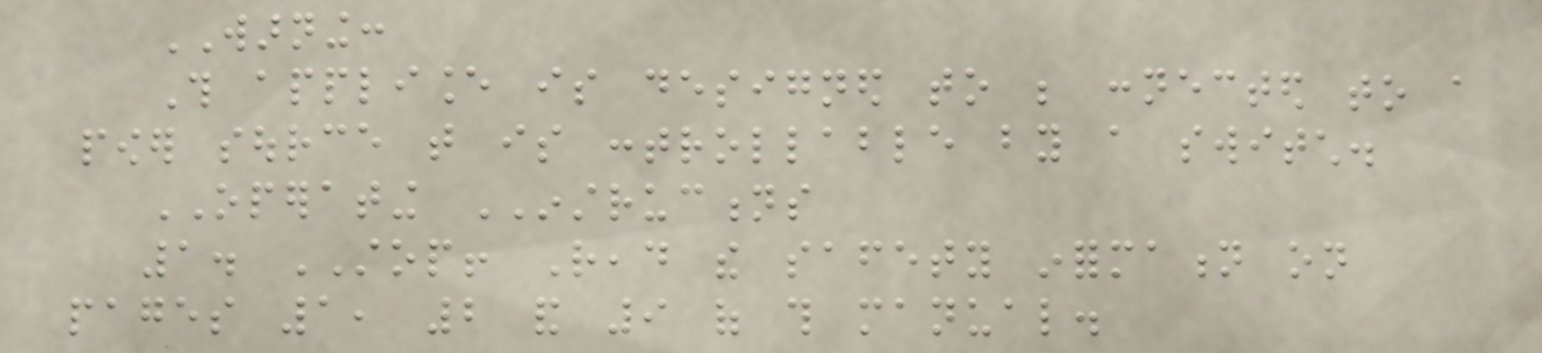WARNING:
This appliance is designed to be connected to a
power source that is controllable by a switch.
OPERATING INSTRUCTIONS
1. STOP! Read the safety information on
pages 1, 2 and 9 of this manual.
